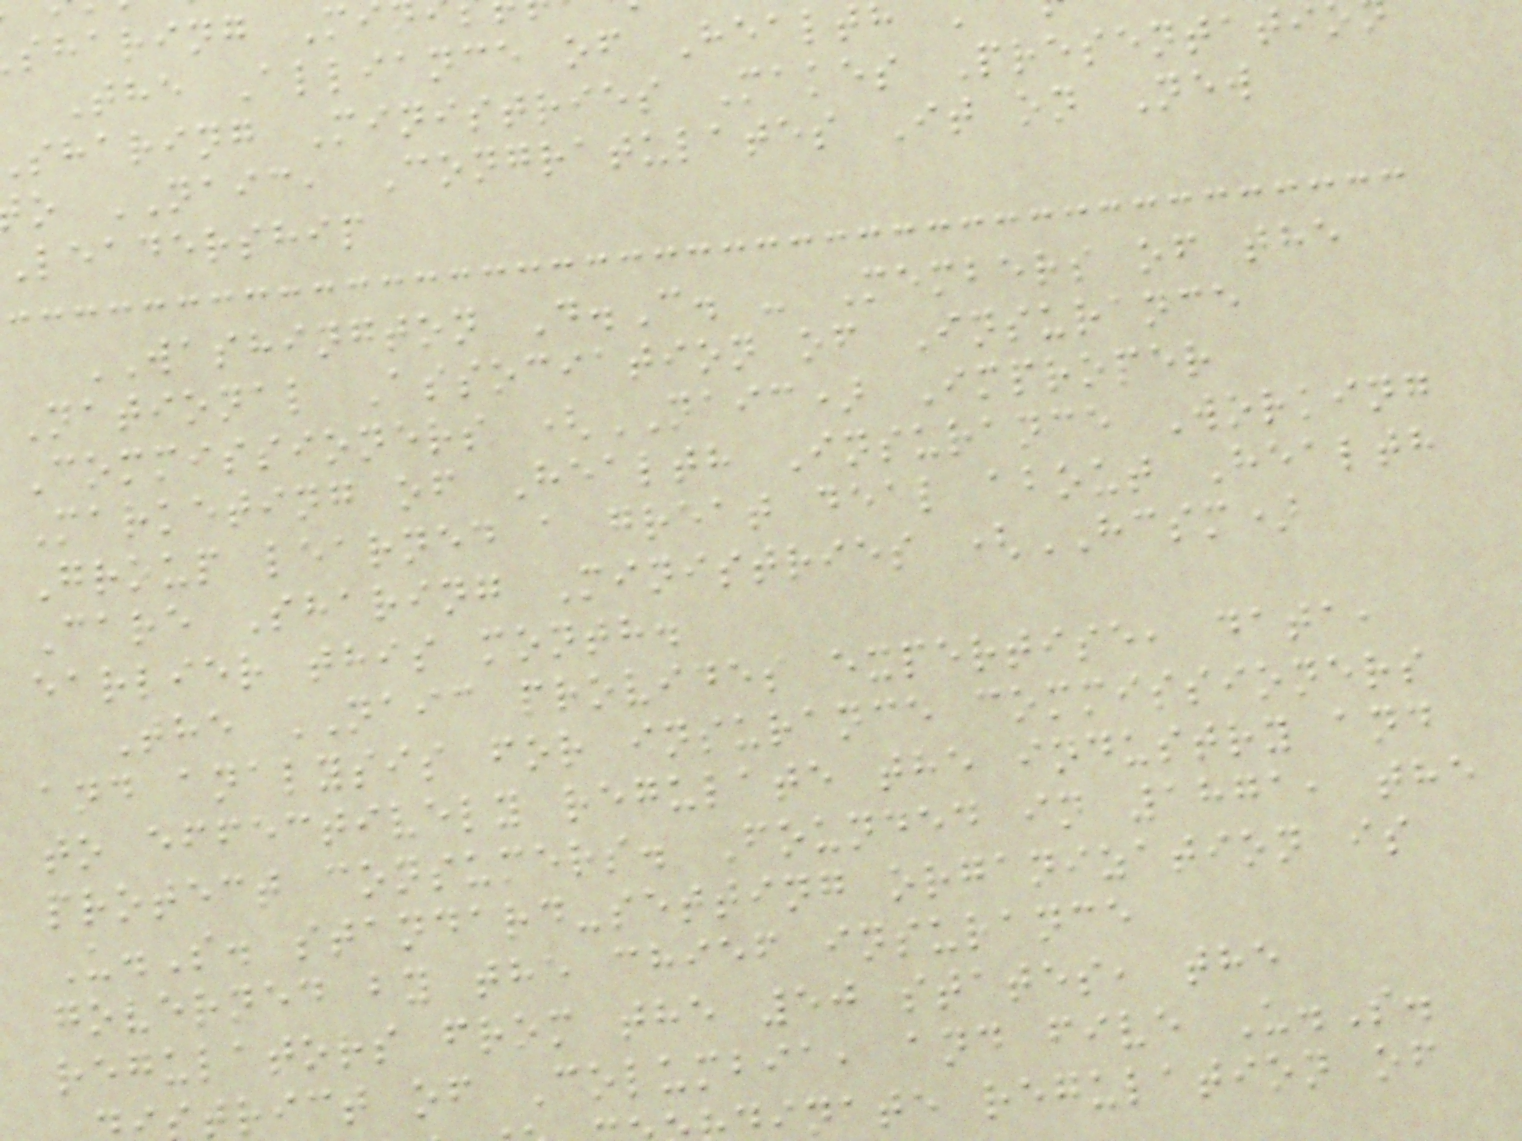sharing Mi
The Alliance of Healt
sharing Ministries Makes Presentati
o NAIC, Congratulates It on New
Leadership
WASHINGTON D.C. - Members of the
National Association of Insurance
Commissioners (NAIC) Improper
Marketing of Health Insurance Working
Group learned a great deal about Health
Care Sharing Ministries (HCSM)
earlier this month.
The NAIC provides expertise, data,
and analysis for insurance commissioners
to effectively regulate the industry and
protect consumers. Founded in 1871, the
U.S. standard-setting organization is
governed by the chief insurance
regulators from the 50 states, the
trict of Columbia, and five U.S.
inate regulation of
